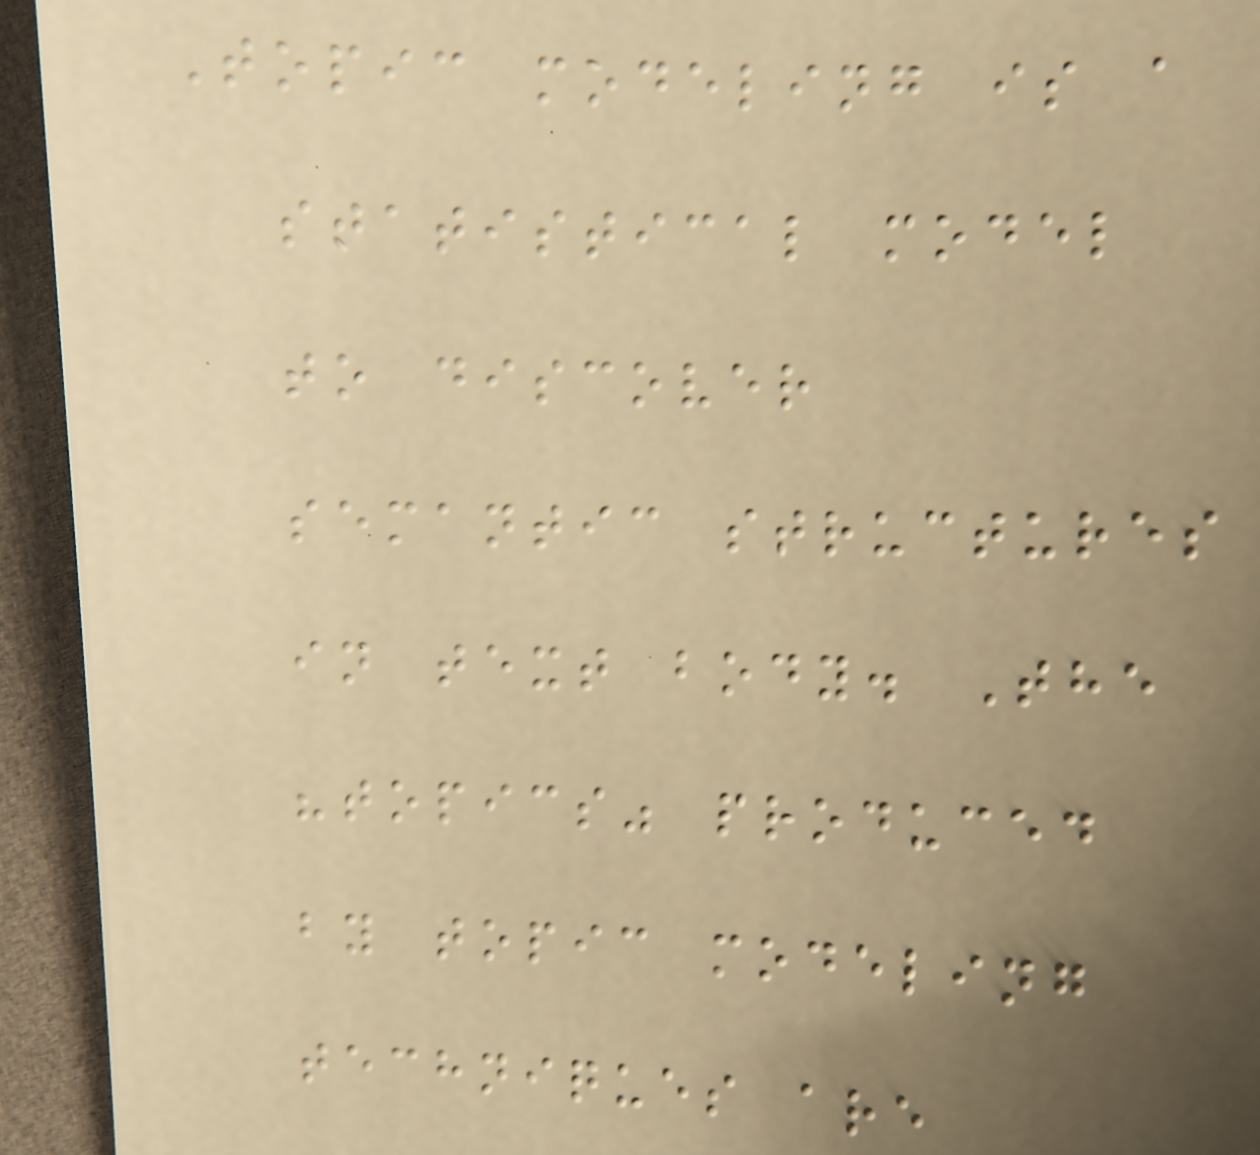Topic modeling is a
statistical model
to discover
semantic structures
in text body. The
"topics" produced
by topic modeling
techniques are
